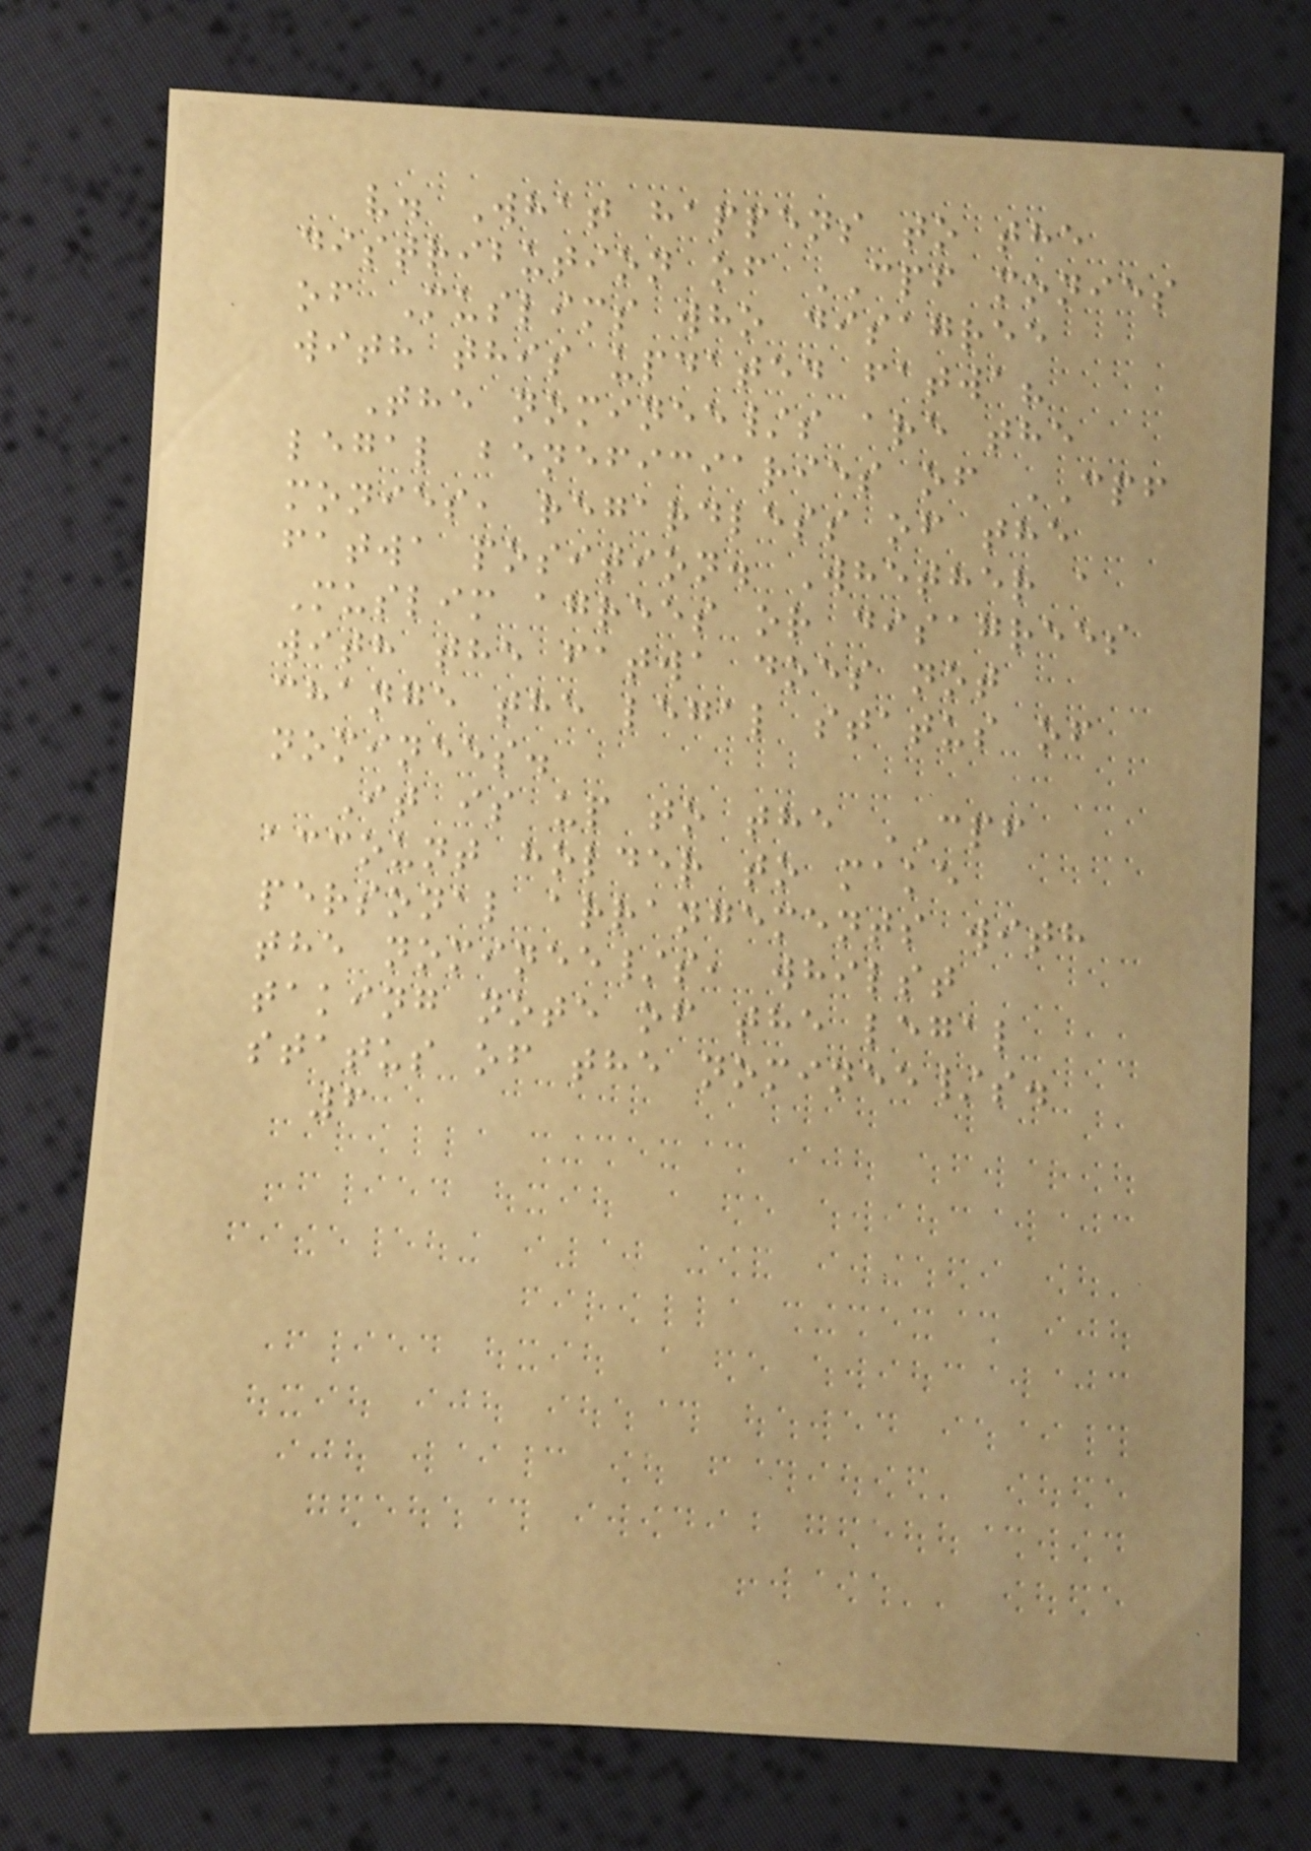v. What happens to the
distribution of CPF monies
of Muslims who disagree
with this updated fatwa?
The nominee/s are the
legal beneficiaries of CPF
monies, regardless of the
fatwa position. Whether a
Muslim agrees or disagrees
with the fatwa does not
change the legal status of
nominees.
It is up to the CPF
account holder to make
personal arrangements with
the nominee/s, whilst
taking note of the legal
status of the nominee/s.
6
